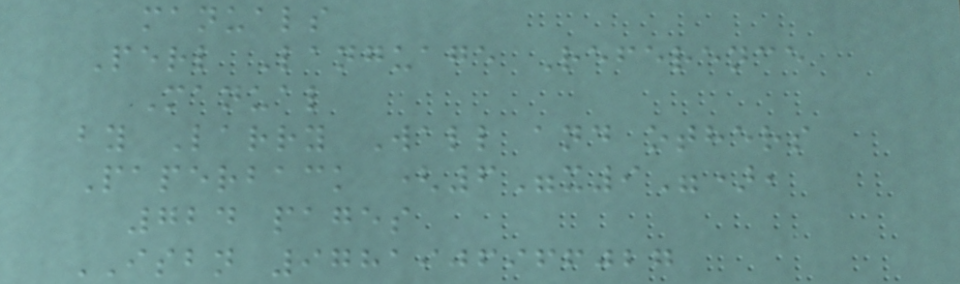manuals
Perl Language Reference
Manual
by Larry Wall and others
Paperback (6"x9"),
724 pages
ISBN 9781906966027
